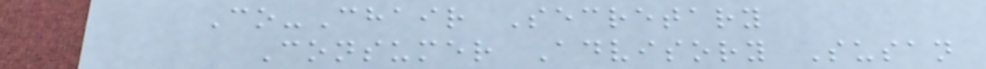Co-Chair Secretary
Consumer Advisory Susan
